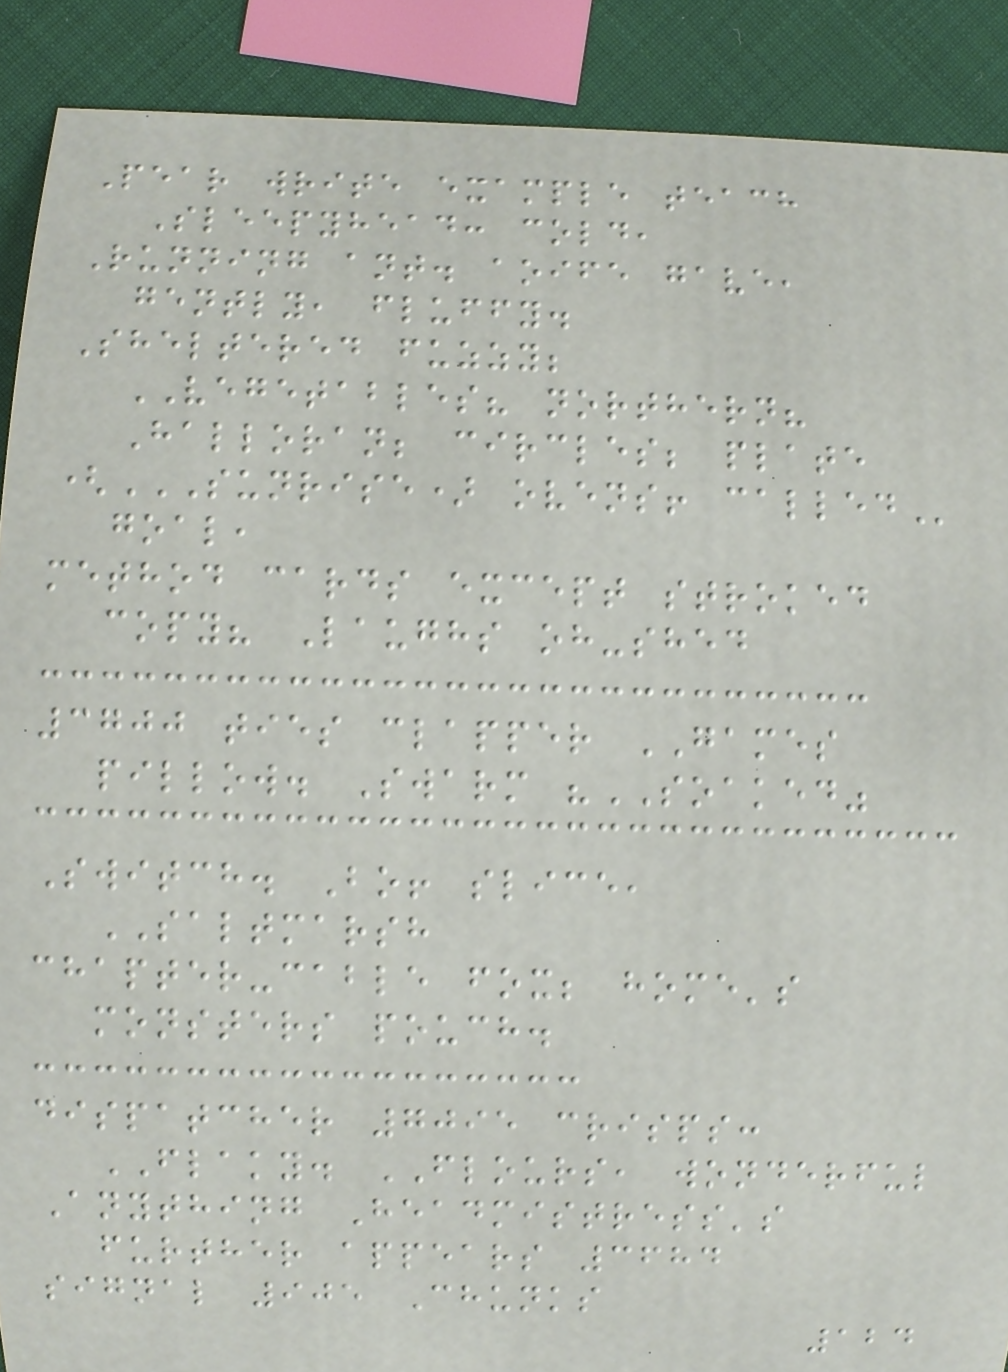Pear write example teach
Sleepyhead: cold,
Running ant. aoife gave,
gently, fluffy.
Sheltered fuzzy;
VEGETABLES? northern?
Halloran; circles; plate
(SUNRISE) OVENS! CALLED
goal,
method cards except stroked
copy? Laughs oh-shed
3700 ties clapper GAMES
pillow. Swarm "SOAKED"
Switch. Bo! slice,
SALTMARSH
chapter-cable fox; home's
monsters pouch.
dispatcher 7095 crisps:
FLAKY. FLOURS, wonderful
Anything Headmistress's
further appears 3684
signal 905 Chunks
124
